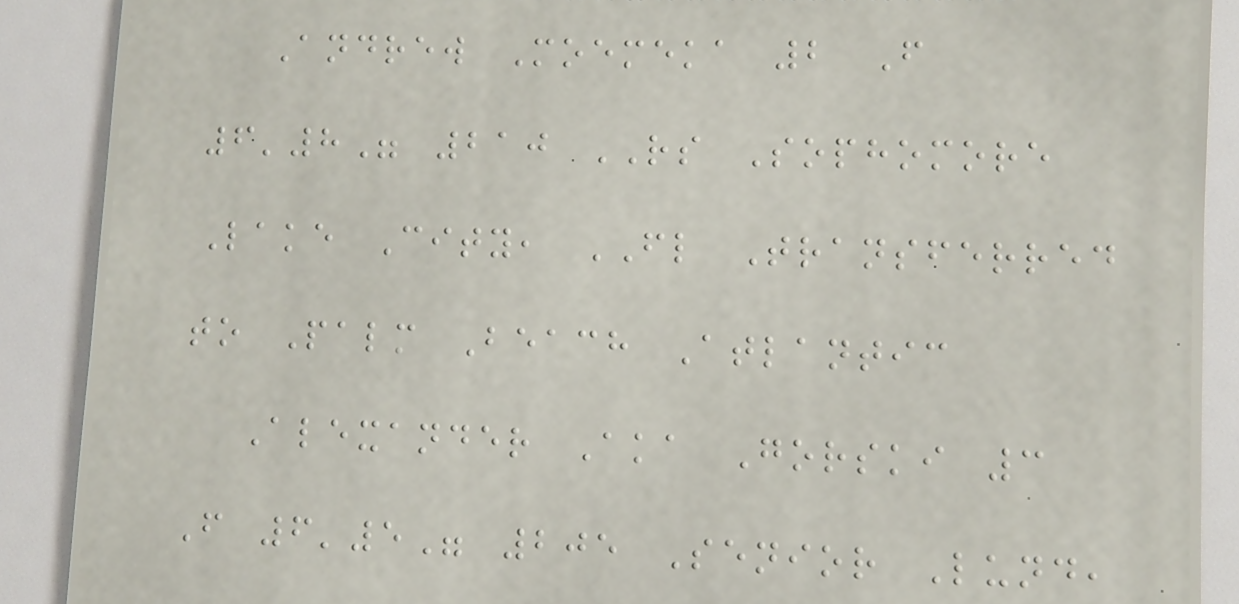Andrew Moemeka 2 F
6'8" 210 RS Sophomore
Lake City, FL Transferred
to Palm Beach Atlantic
Alexander Aka Gorski 3
F 6'5" 205 Senior Lund,
